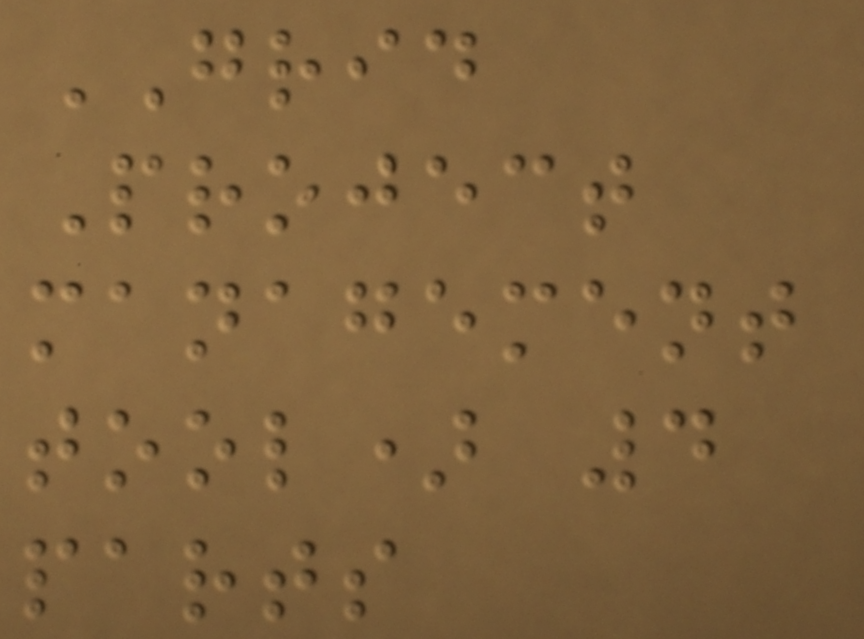GRID
Project
management
tool) 4
parts
